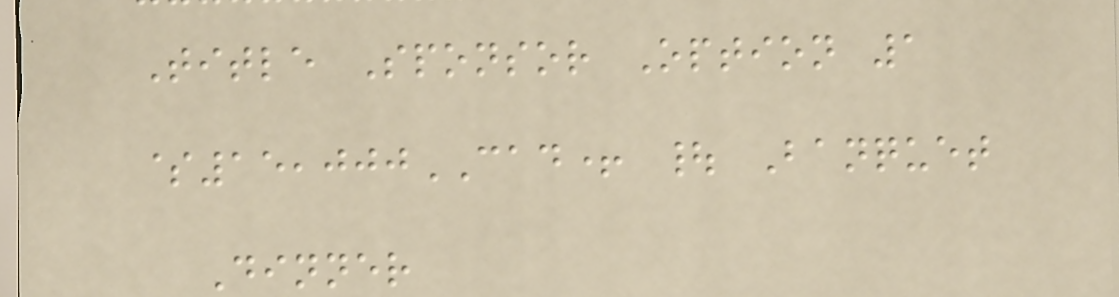Title Sponsor Option 1
$15,000CAD+ | Banquet
Dinner
